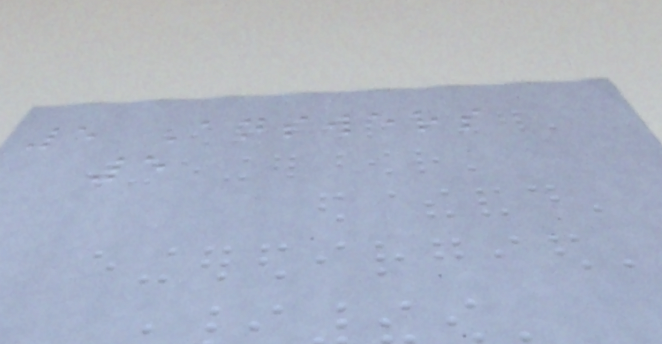5 Answers
5
